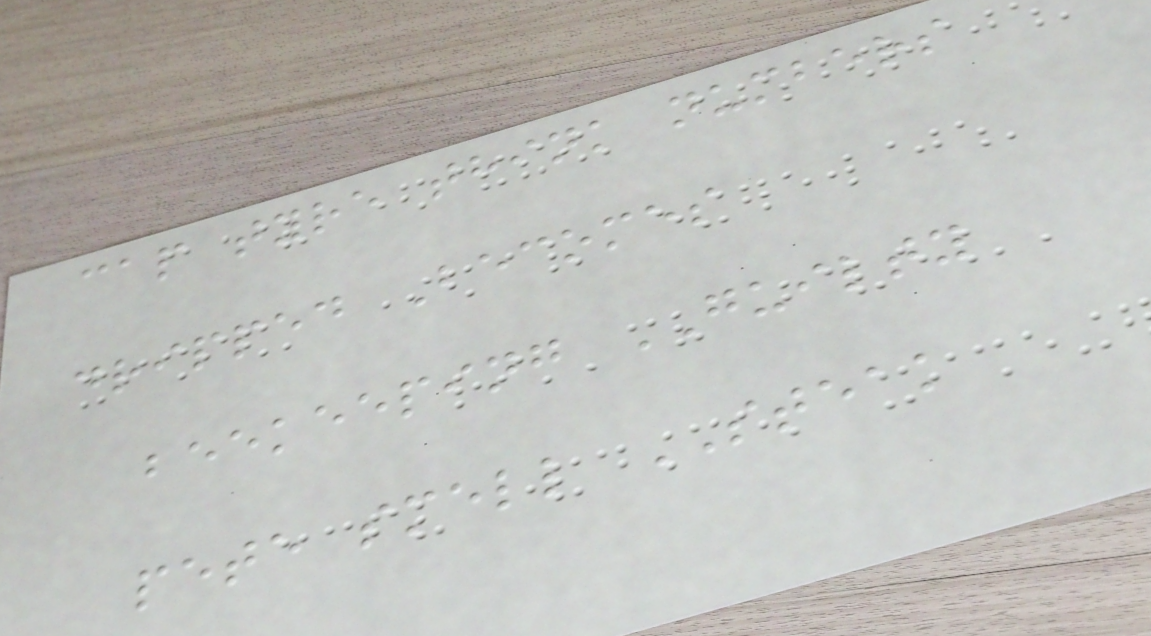cap tyre think numbers
dripped Becomes
beekeeping GUILTY
pete smell STEAK
